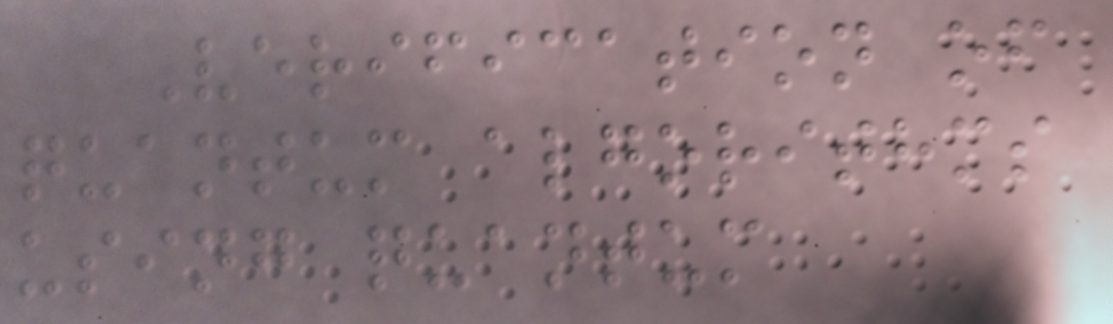Verification of
quantum algorithms
using quantum
